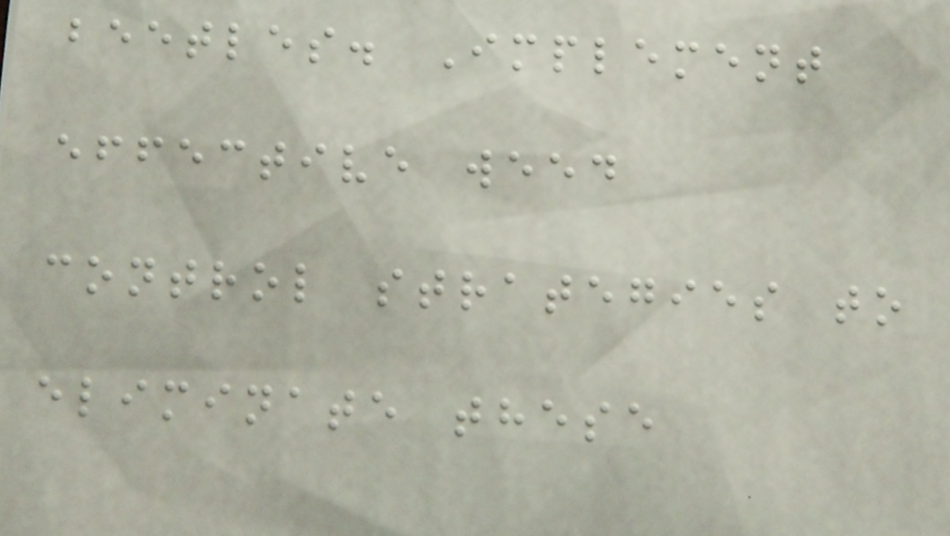beetles. Implement
effective weed
control strategies to
eliminate these
